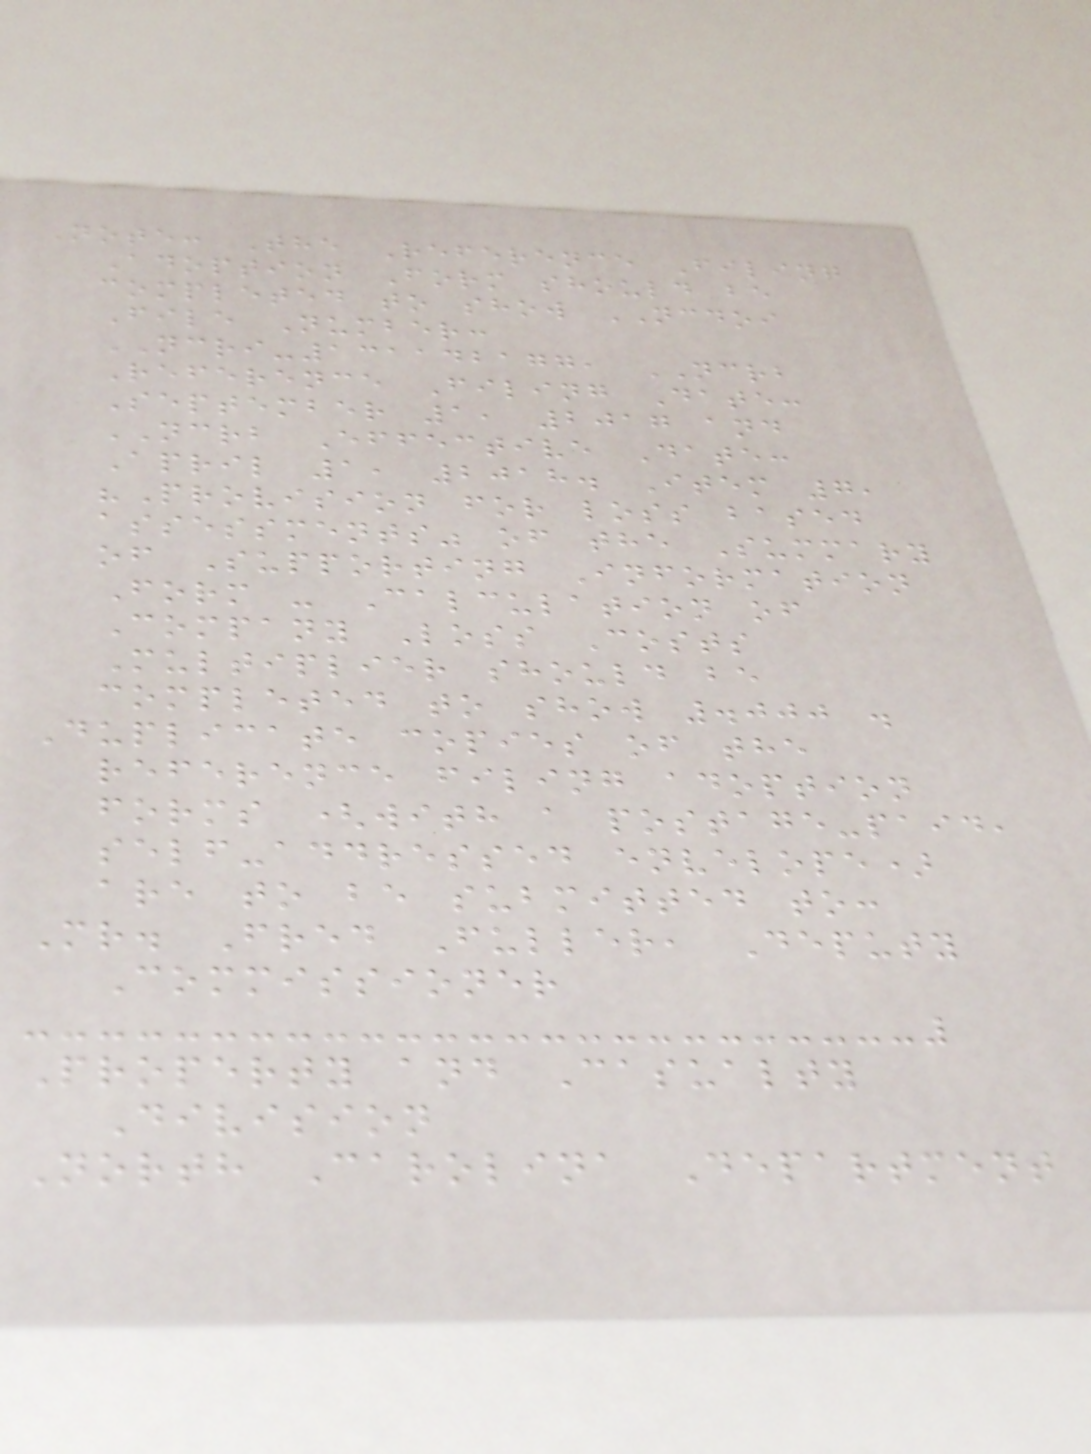Note: The Reference Filing
Adoption Form should be
completed to show NCDOI
File Number:
NCRI-131142177, NCRB
Reference Filing Date:
September 1, 2017 and
NCRB Effective Date:
April 1, 2018. Item 7,
"Provision for loss based
assessments" of the Summary
of Supporting Information
Form - Calculation of
Company Loss Costs
Multiplier should be
completed to show .000 .
Duplicate copies of the
reference filing adoption
forms (with a postage-paid,
self-addressed envelope)
are to be submitted to:
Mr. Fred Fuller, Deputy
Commissioner
Property and Casualty
Division
North Carolina Department
